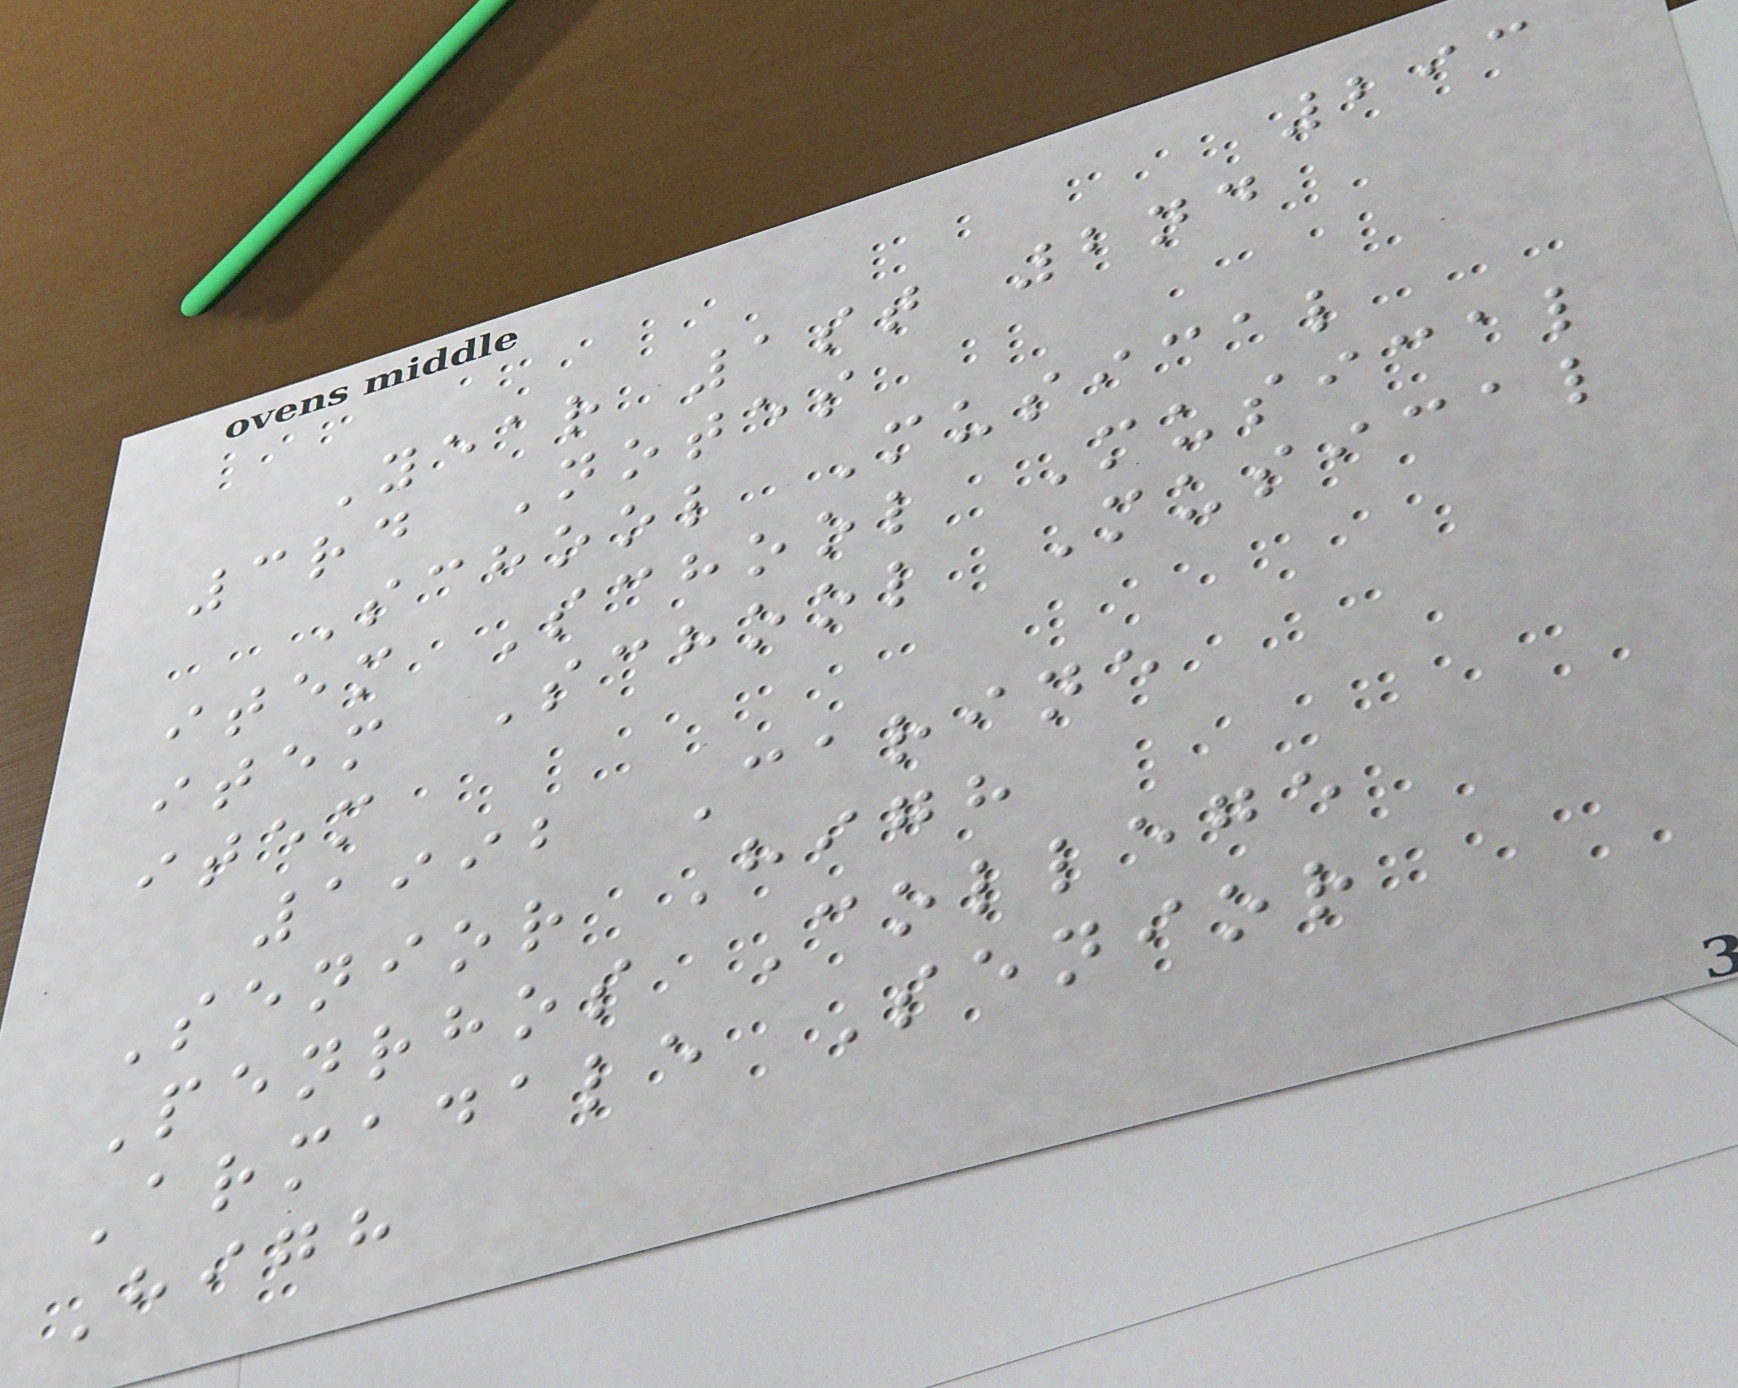293
Year 1st 2nd
3rd Notes
School Musical
item School Musical
item School Musical
item
1992 Carine
Senior High
Penrhos College
Armadale Senior
High
